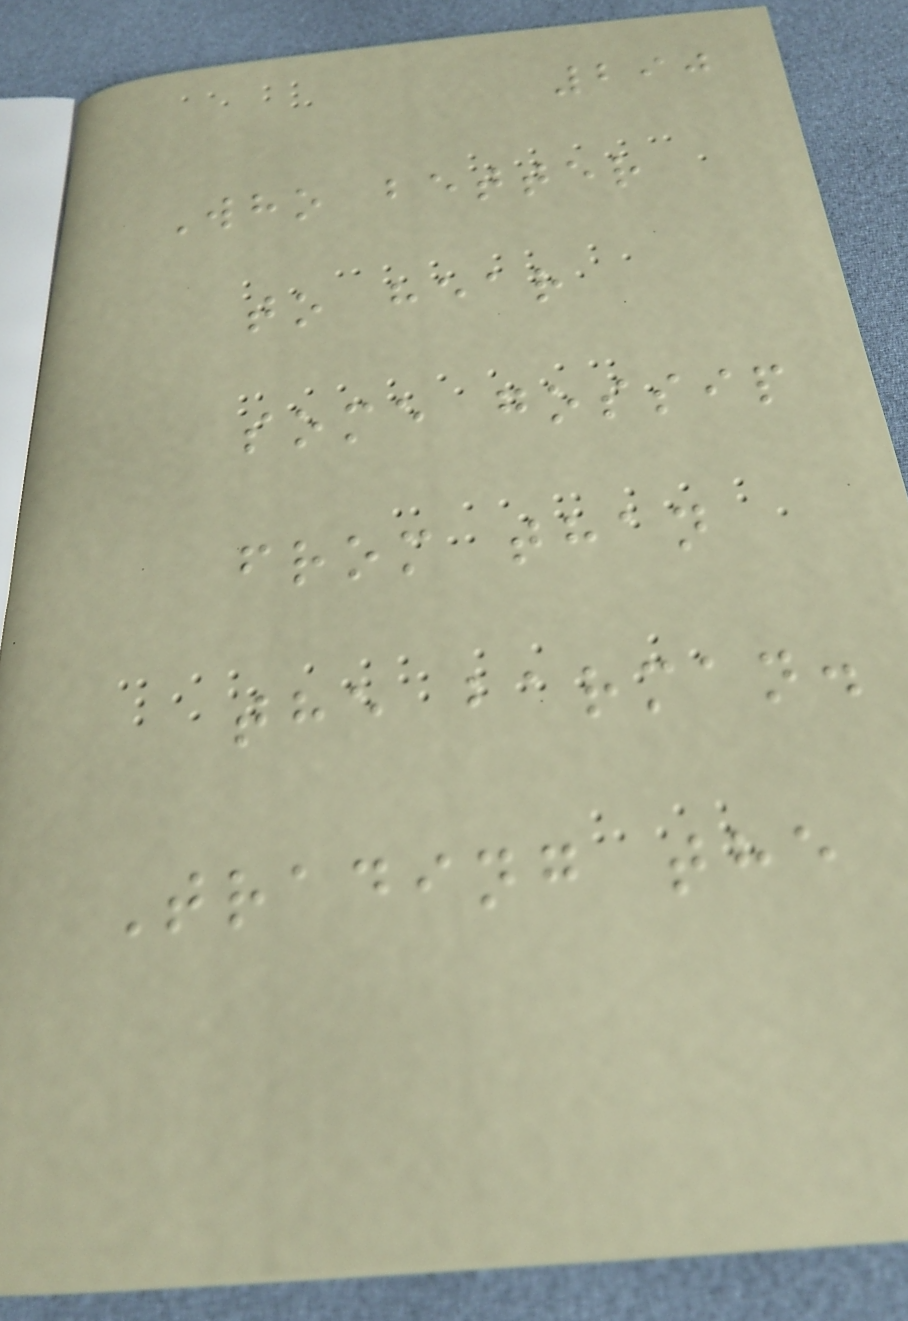290
Who better
to hear
some gossip
from than
the barman.
Trading the
